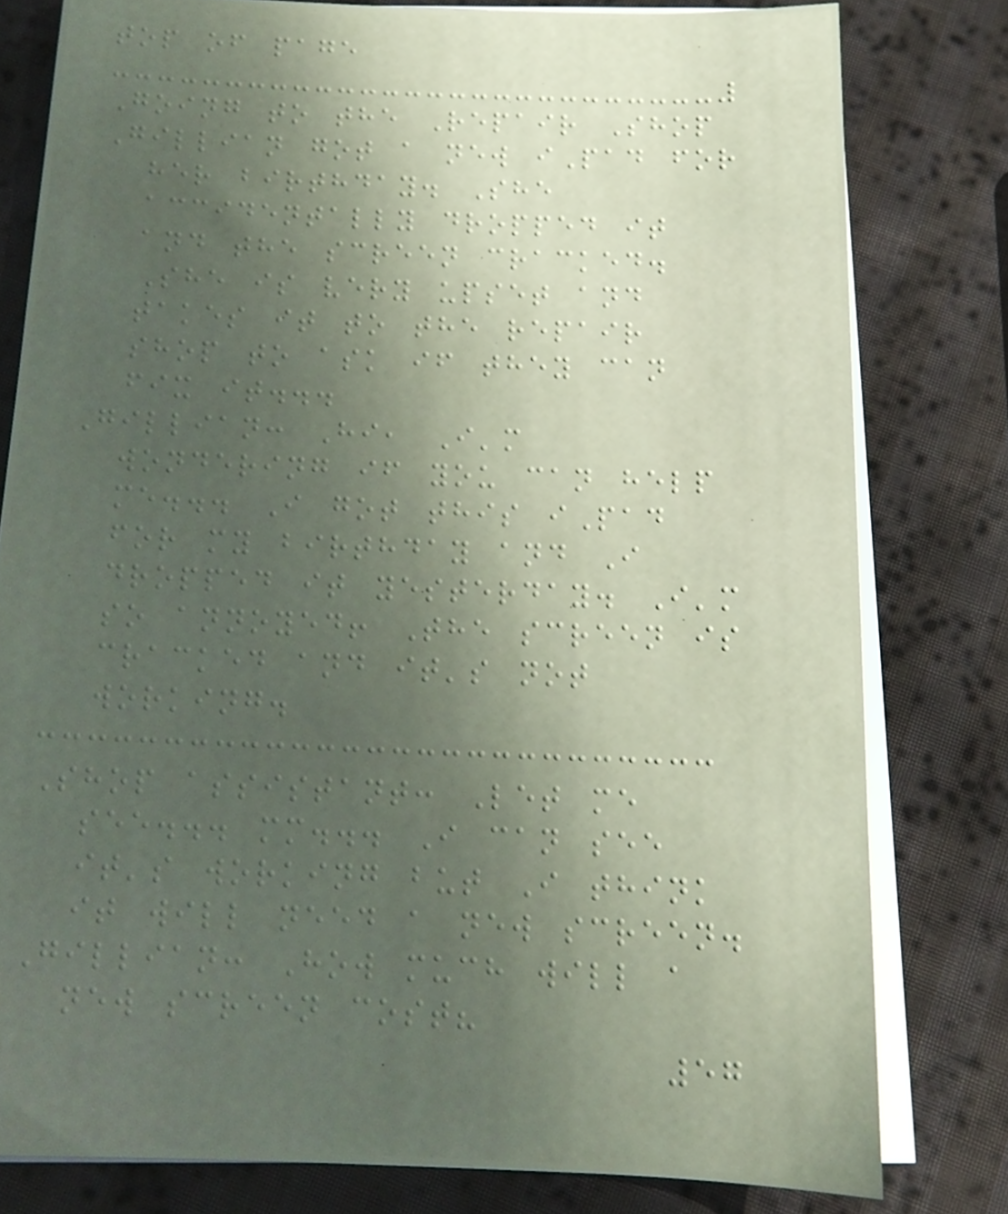top of page
Going to the Repair Shop
Gillian got a new iPad for
her birthday. She
accidentally dropped it
and the screen cracked.
She is very upset and
takes it to the repair
shop to ask if they can
fix it...
Gillian: Hi, I'm
wondering if you can help
me... I got this iPad
for my birthday and I
dropped it yesterday. I'm
so annoyed! The screen is
cracked and it's not
working.
Shop assistant: Let me
see... mm... I can see
it's working but I think
it will need a new screen.
Gillian: How much will a
new screen cost?
57
